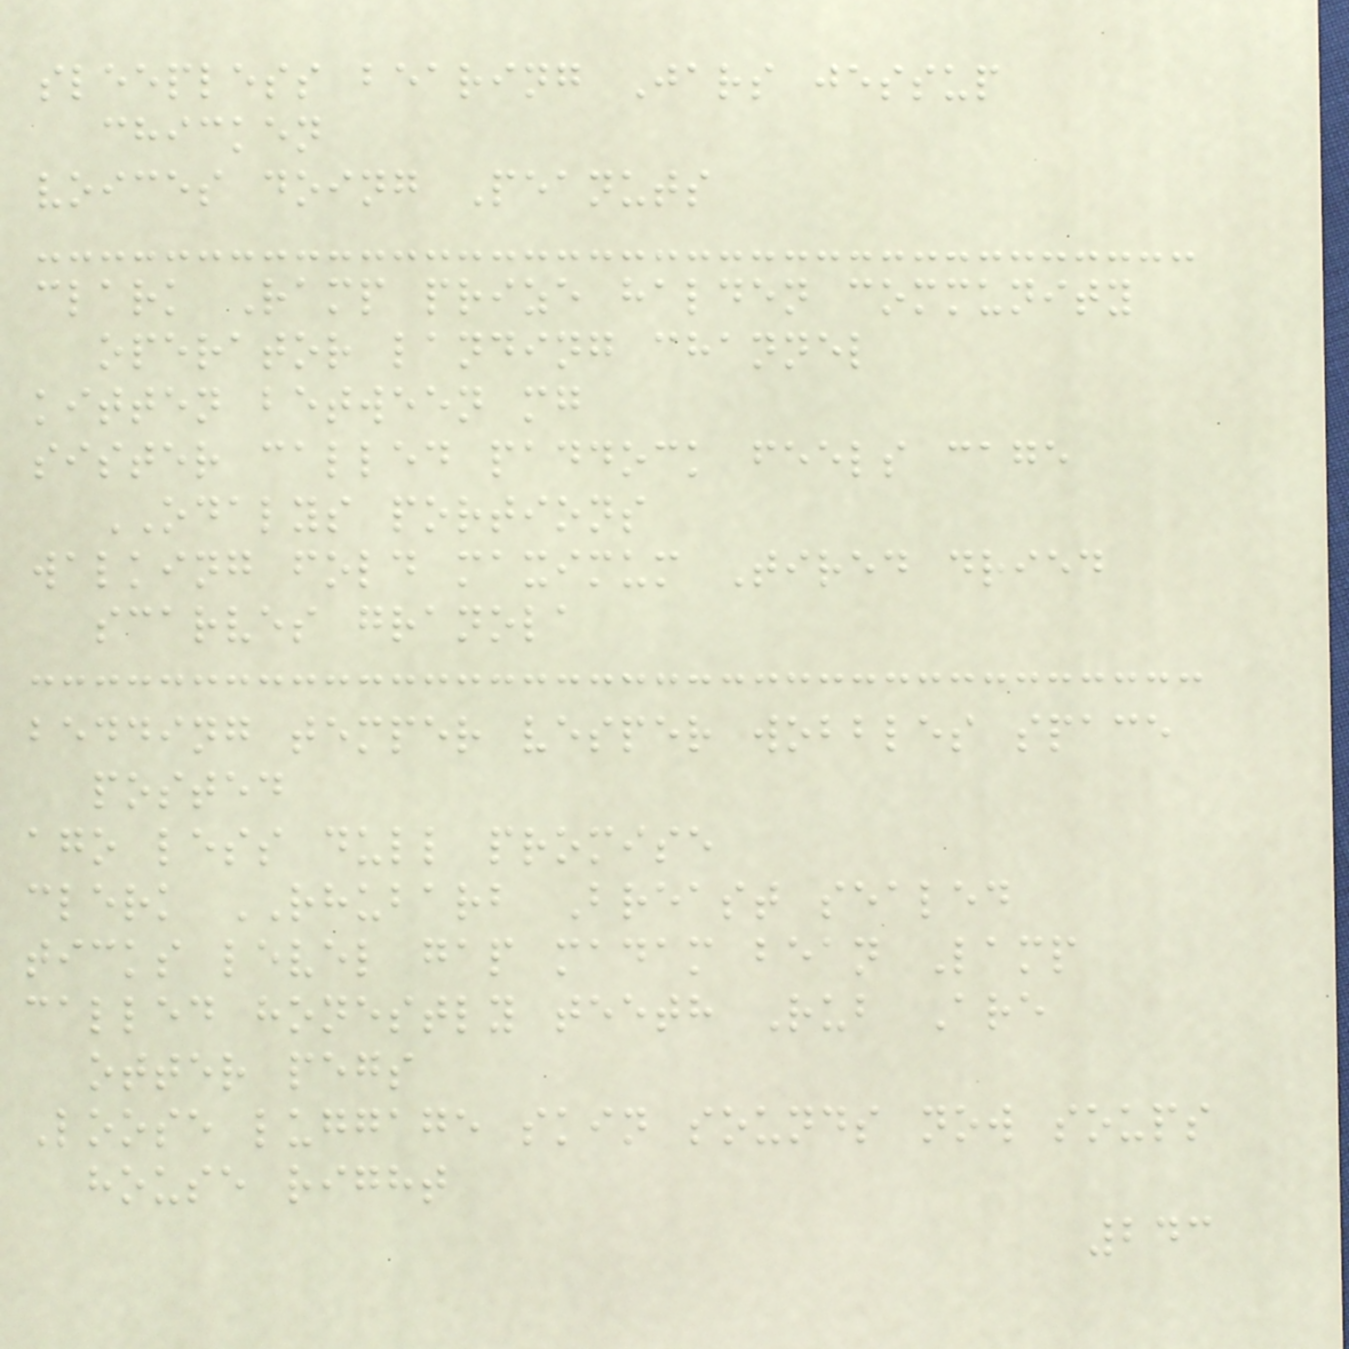sleepless bearing Jars jessup
chicken
voices doing Peanuts
clark Ramp prize halden community
operator landing channel
kitten between mg
sister called paddock feels cage
ODALYS portions
walking fold maximum Tired dried
scarves granola
bedding temper vesper wobbles space
posted
ago less dull promise
clerk RHUBARB Breast sealed
ticks level gap madam bean Lamp
called honestly teeth Rub Are
otter pegs
Loose luggage skin sounds now soups
house right
243
